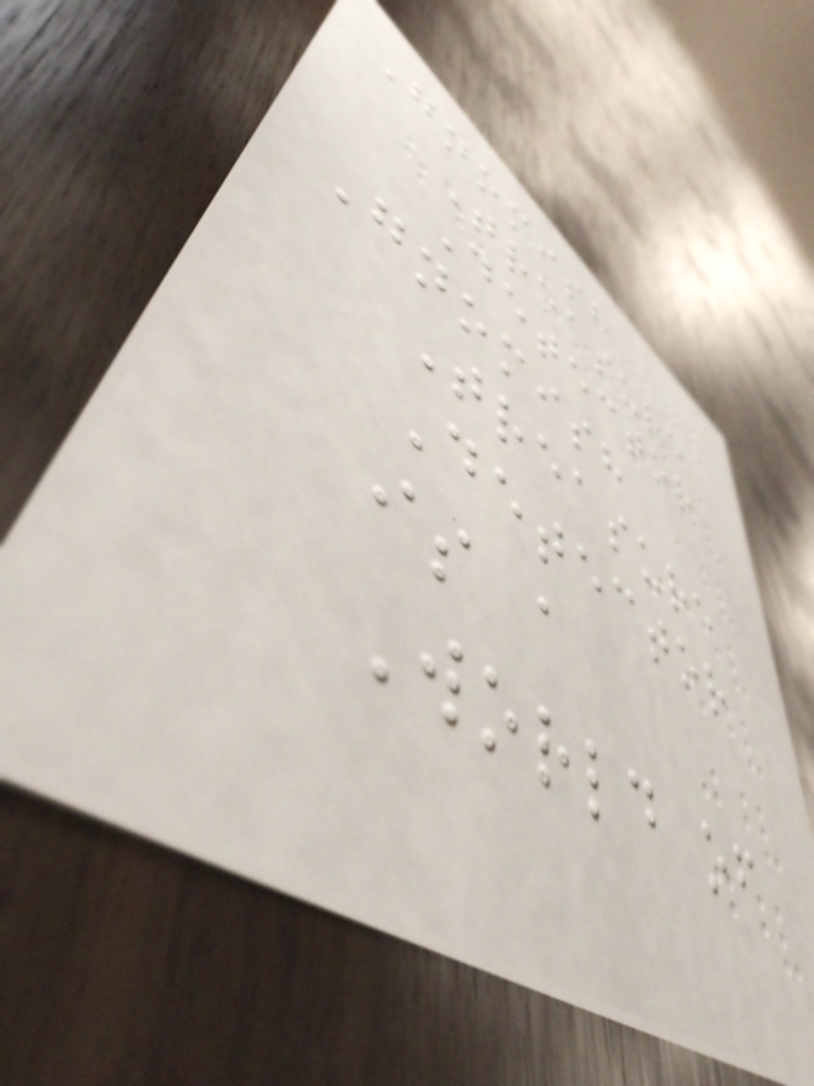Gnomish
Treasure
Detector
Gnomish
Treasure
Detector
is a
World of
